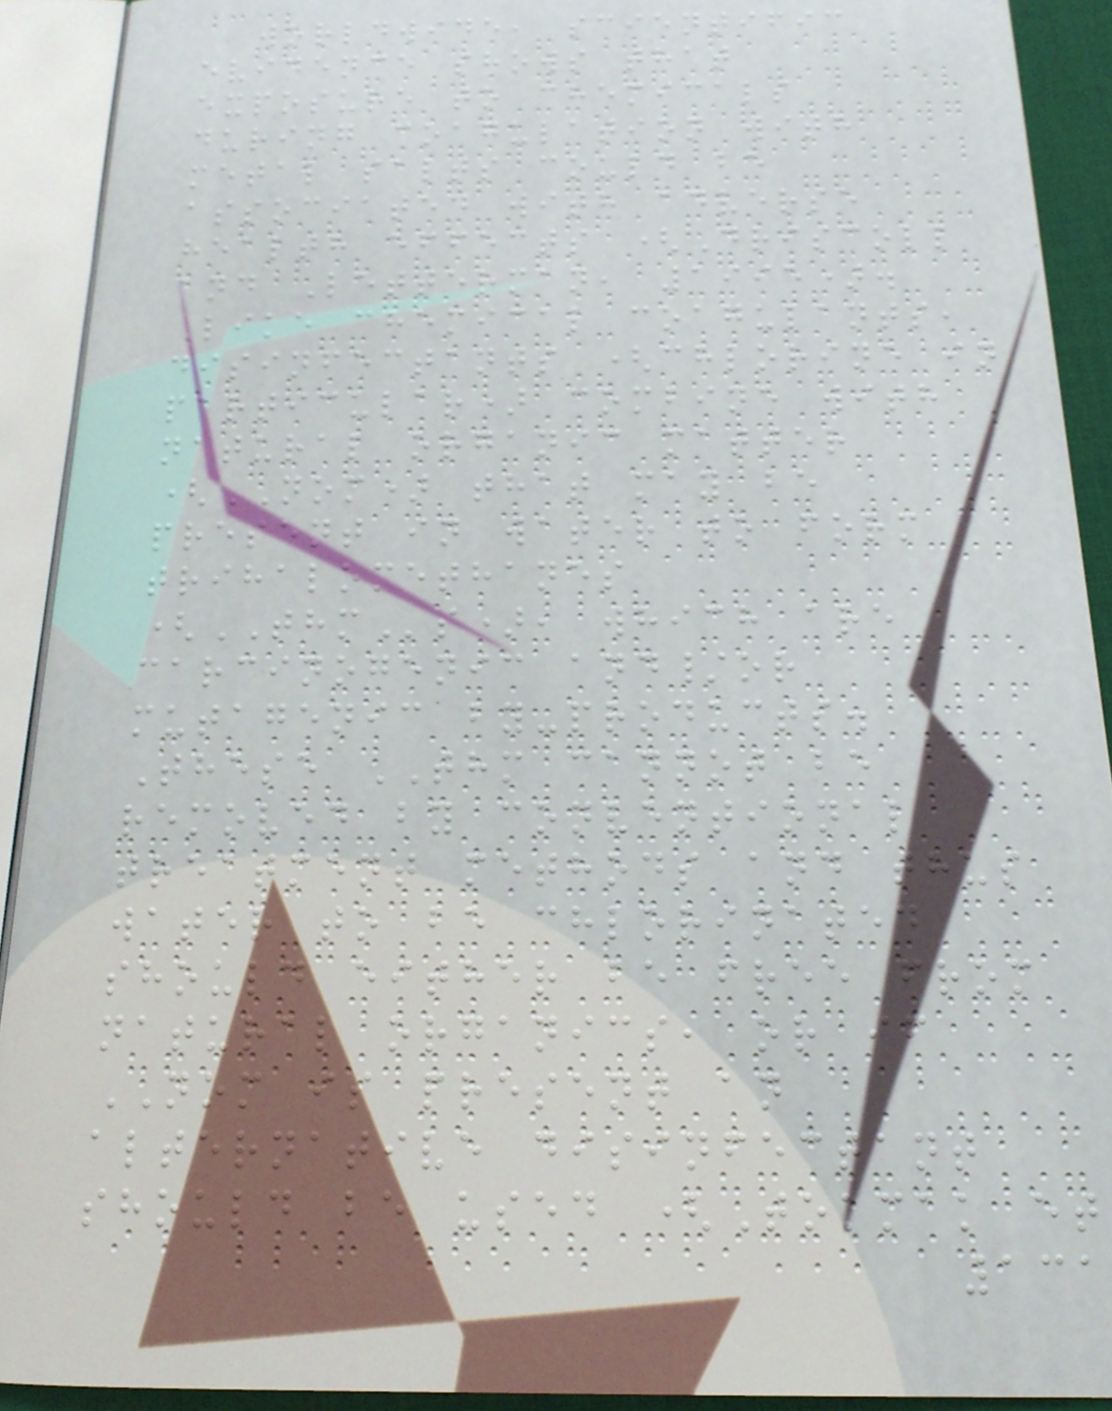worldwide, scientific
evidence shows that
exposure to chemicals
during coagulation with
metal salts could be
associated with adverse
health effects (Driscoll
and Letterman, 1995).
Like chemical coagulants,
disinfectants (chlorine in
particular) combine with
natural organic matter
(NOM) that may be
present in water to form
trihalomethanes
(THMs), which are
carcinogenic and/or
mutagenic by-products.
These THM cannot be
removed by conventional
treatment methods and thus
water to be chlorinated
should either be free from
natural organics, or if
NOM is present an
alternative disinfectant
should be used (Tokmak et
131
